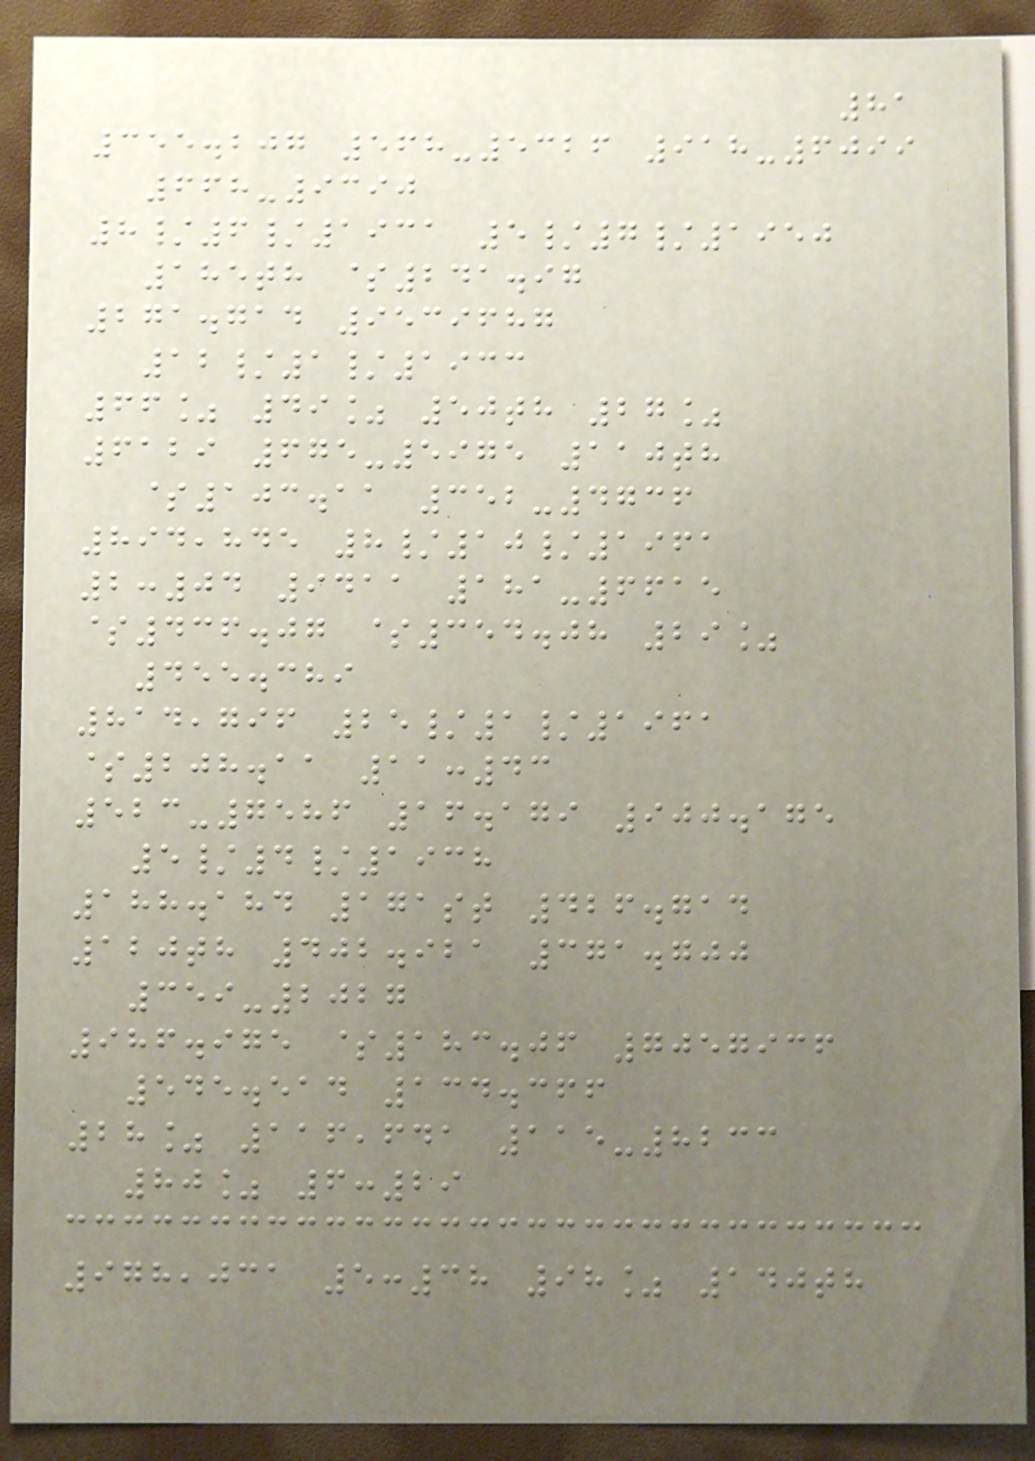81
355.207 568-5326 918-6099
668-9390
8/6/1931 5/7/1950
185th $241.97
271.714 9539687
12/1/1933
66% 49% 50th 27%
6129 675-5975 110th
$103.11 352-4736
894,845 8/10/1961
2:04 9411 181-6615
$436.07 $354.08 29%
455.389
814,796 25/1/1961
$208.11 11:43
523-7586 16.179 900.175
5/4/1938
188.184 171st 426.714
120th 402.921 371.700
359-2027
986.975 $183.06 7057936
545.514 134.366
28% 116,641 115-8233
80% 6:29
978,031 5:38 98% 140th
